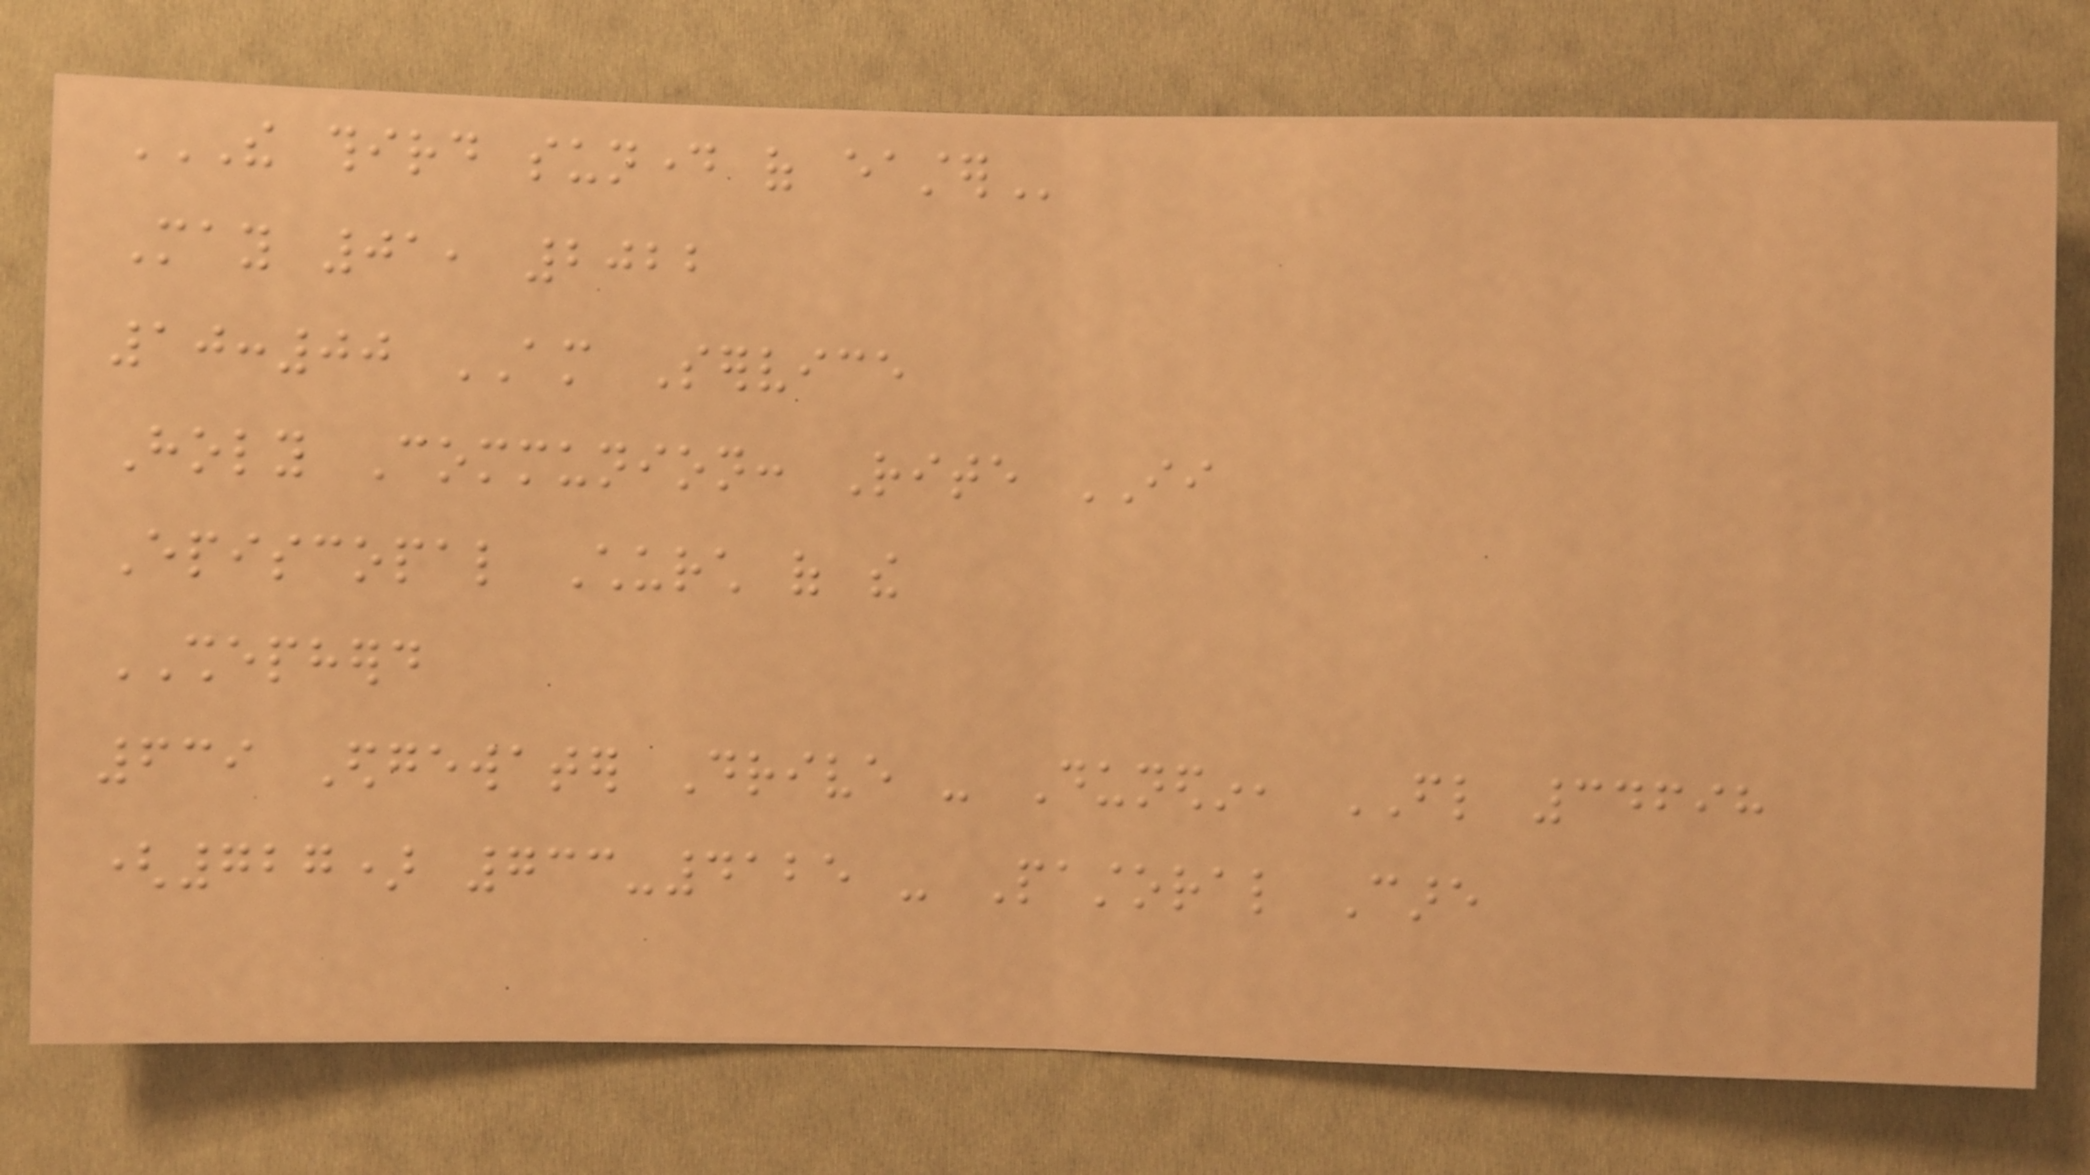THE THIRD SUNDAY OF EASTER
May 01, 2022
10:00 AM Service
Holy Communion: Rite II
Episcopal Church of the
SHEPHERD
639 Edgewater Drive - Dunedin, FL 34698
(727) 733-4125 - Pastoral Care
